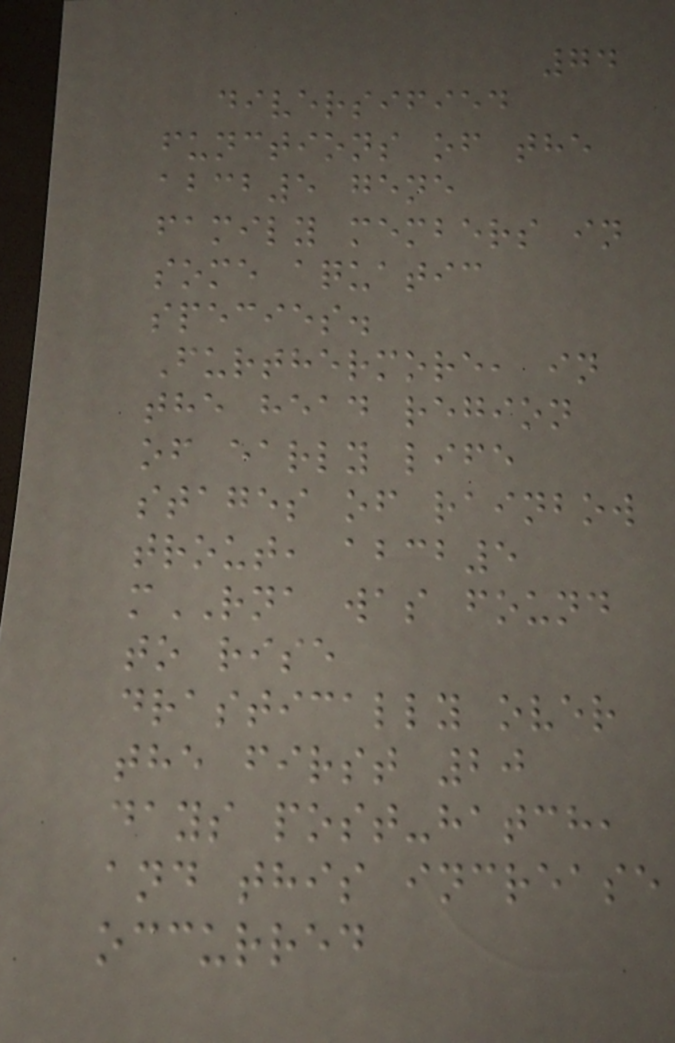74
diversified
functions of the
abcb5 gene
family members in
some aquatic
species.
Furthermore, in
the head region
of early life
stages of rainbow
trout, abcb5
mRNA was found
to rise
drastically over
the first 20
days post-hatch,
and this increase
occurred
